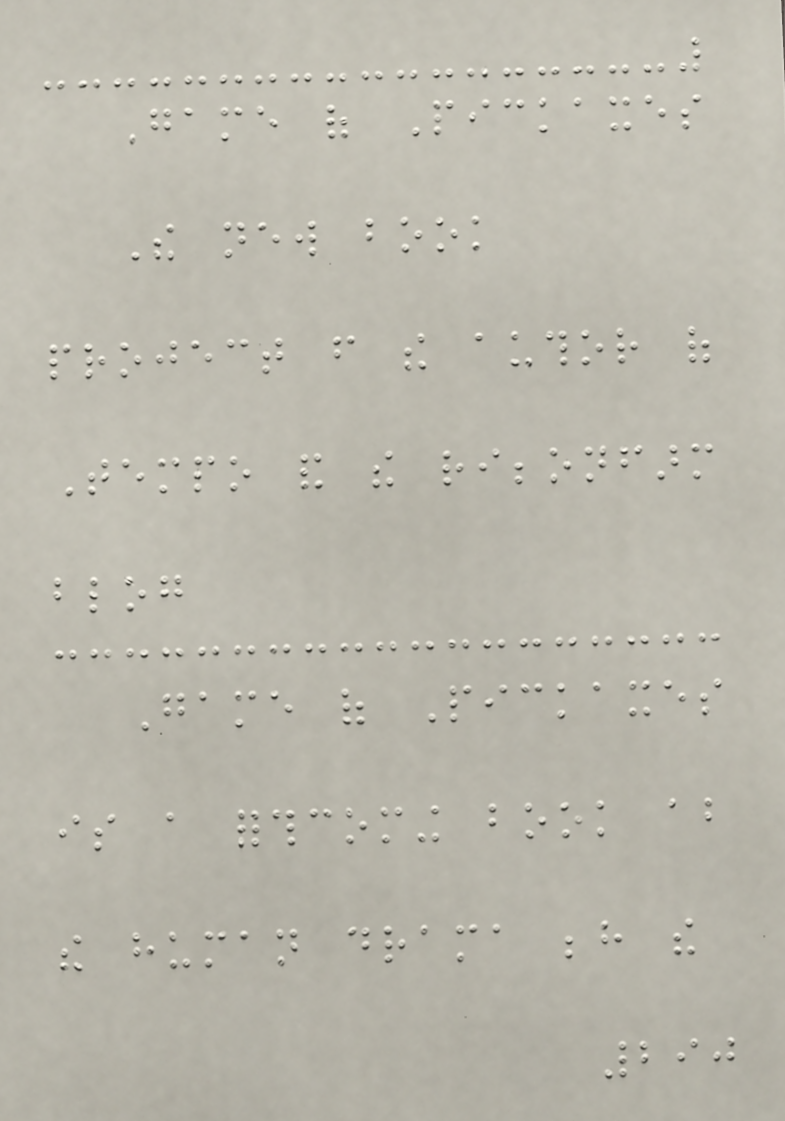Game of Pickaxes
The new book
project from the author of
Tempo and the ribbonfarm
blog
Game of Pickaxes
is a forthcoming book about
the human drama behind the
290
